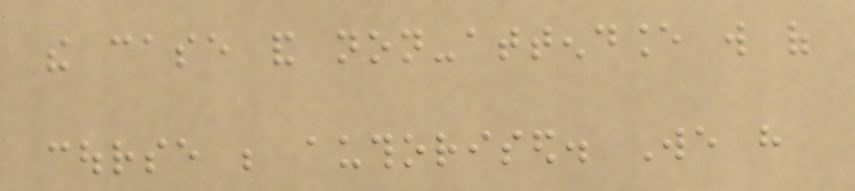the case and non-attendance will of
course be authorised. We have
